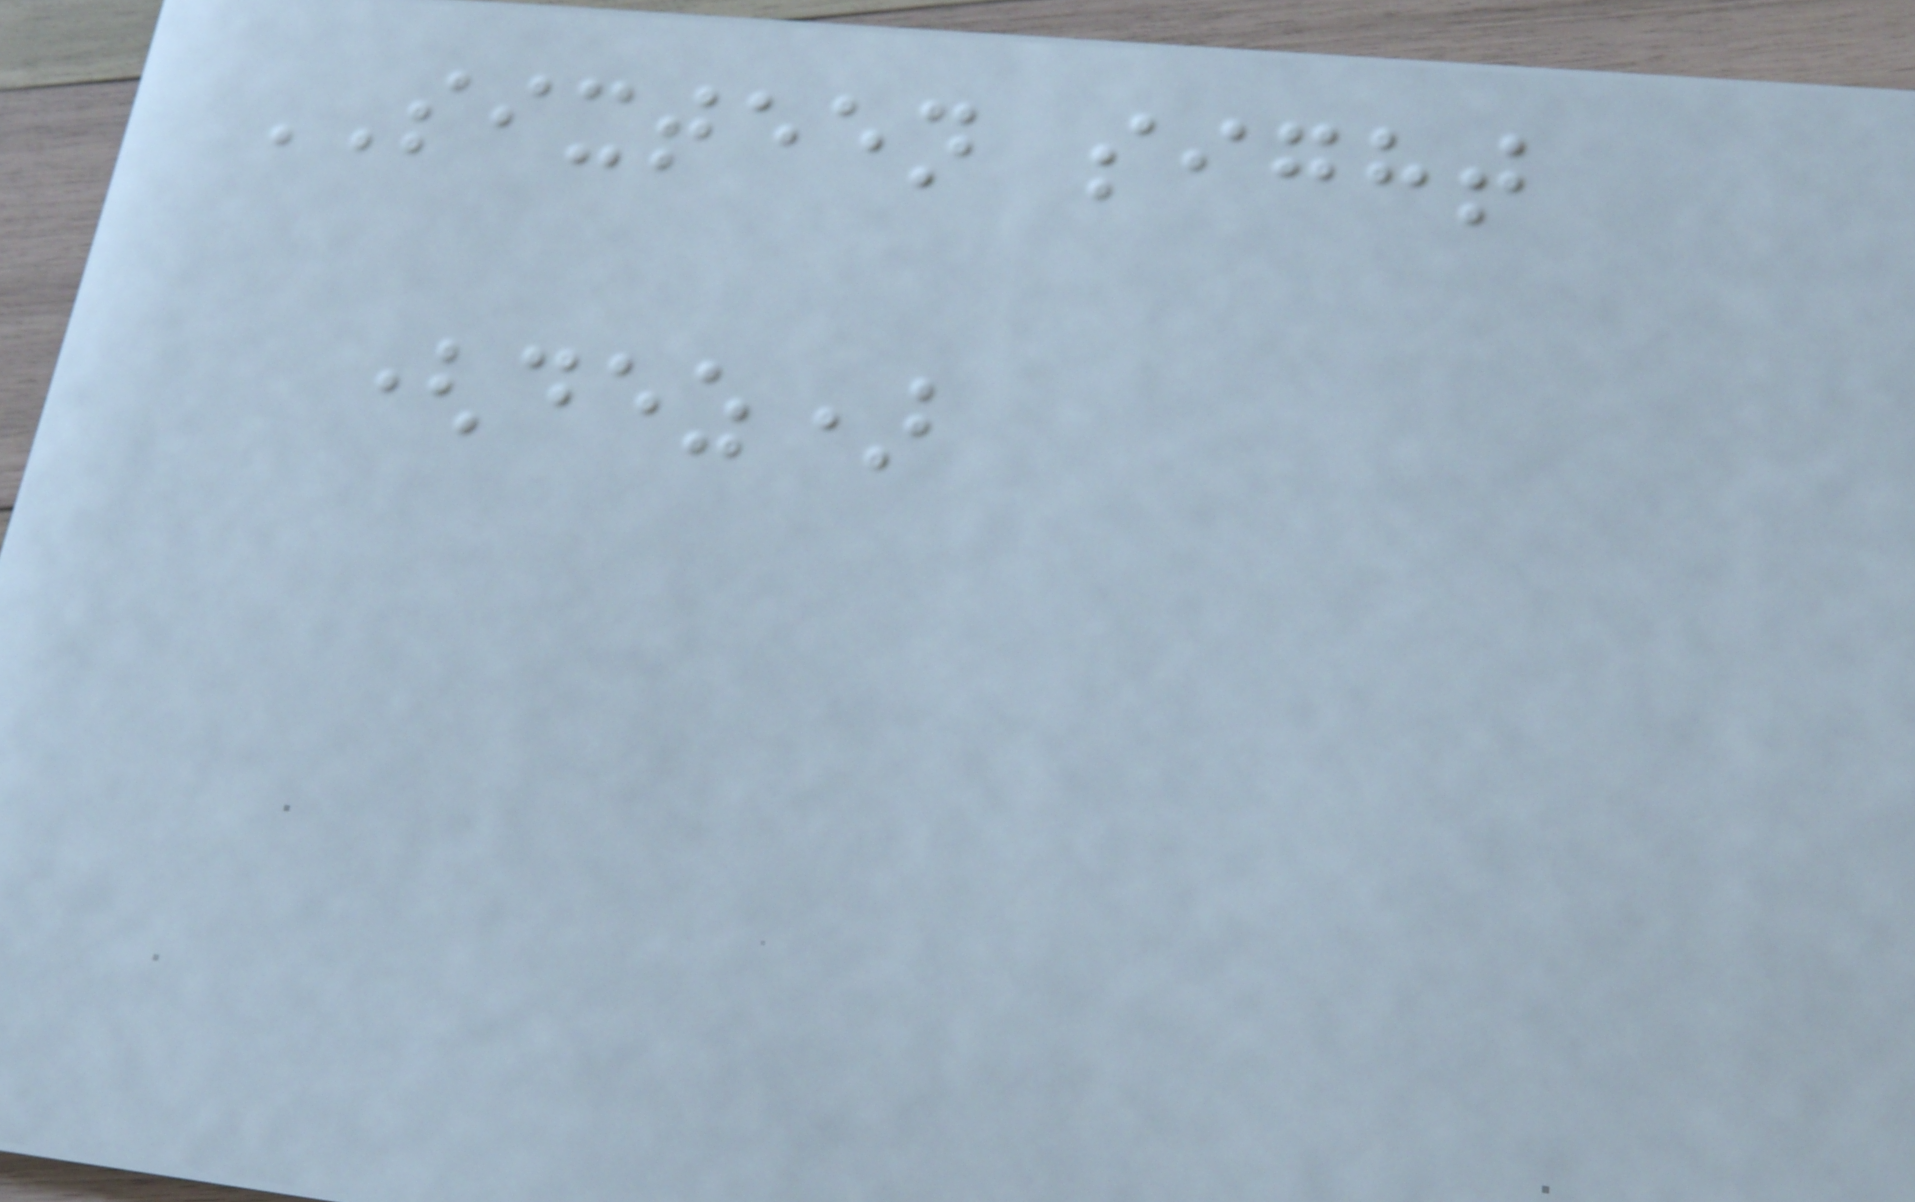SIXTEEN sight
(dez)
